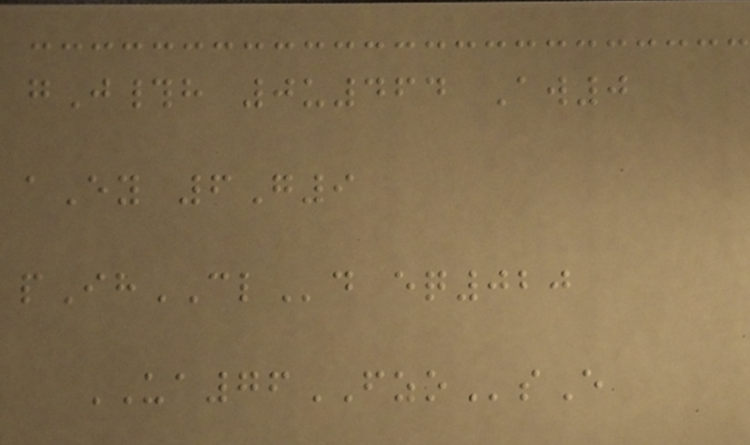gJ#h 0u464 Aw0
aEy 6G9
pIhCLd eq020
UA76FZOsE
